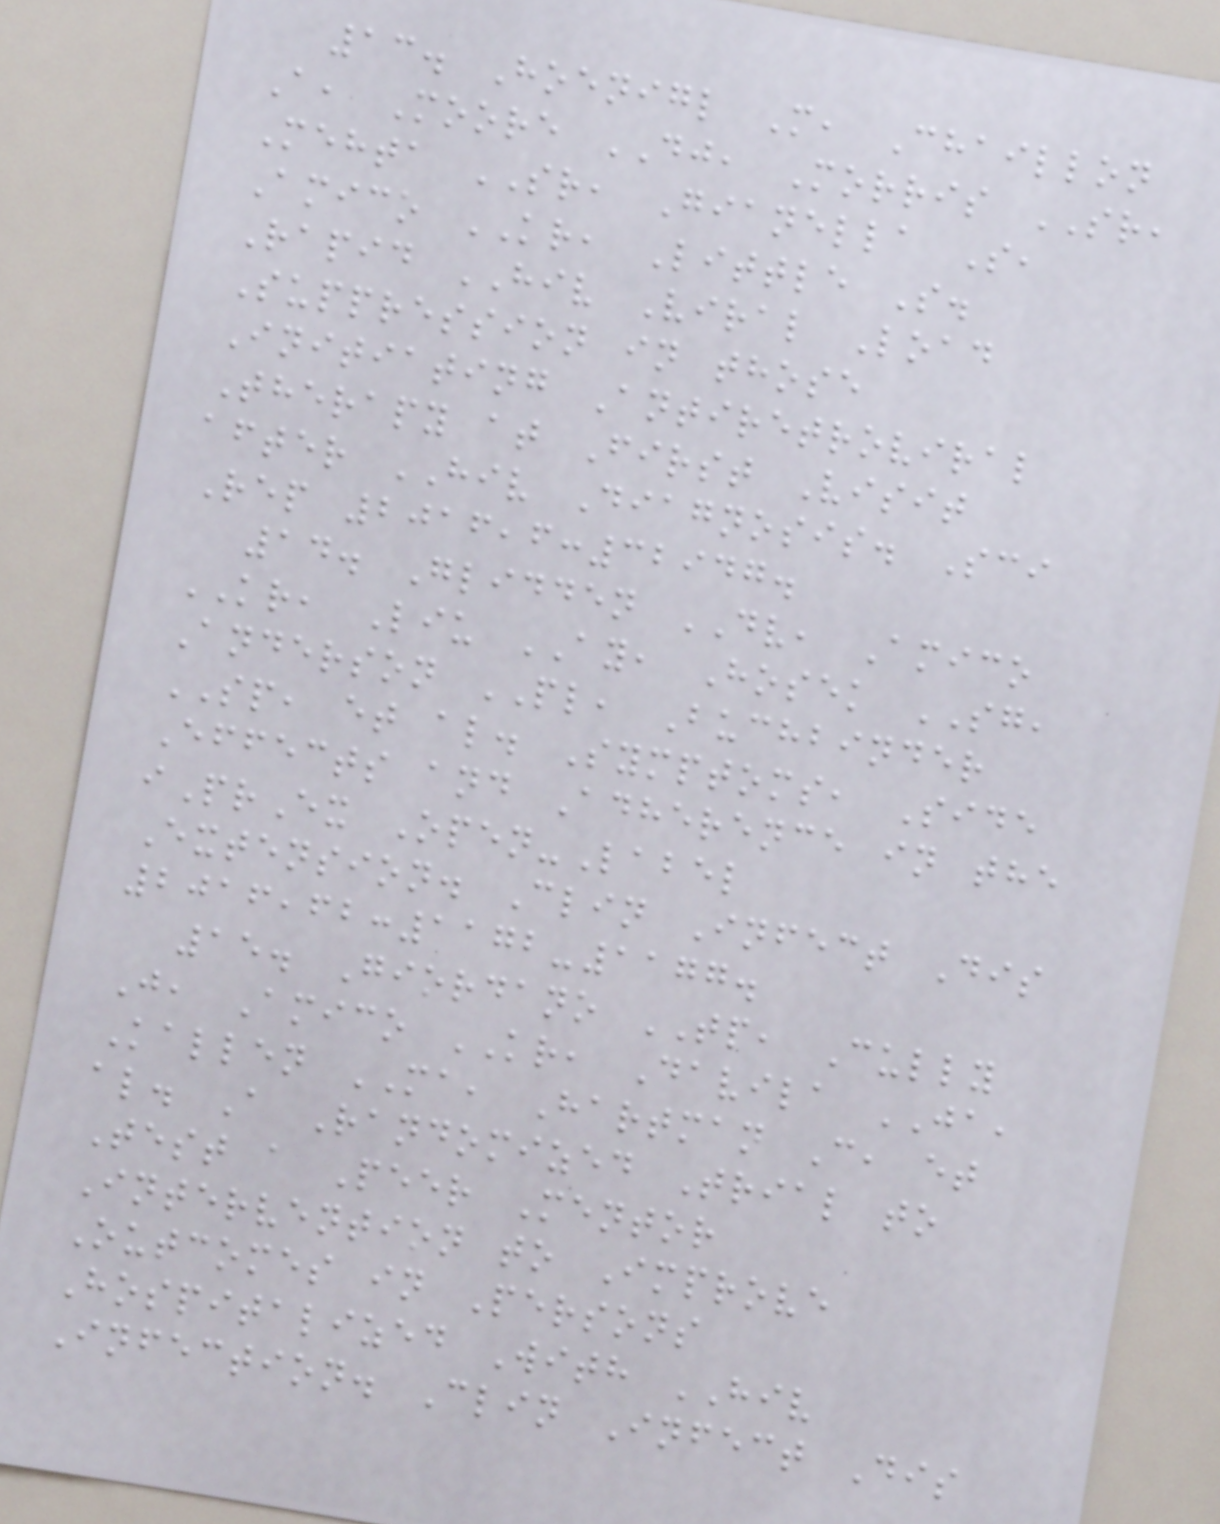13. Hoenigl M, Chaillon
A, Moore DJ, Morris SR,
Mehta SR, Gianella S,
Amico KR, Little S.
Rapid HIV Viral Load
Suppression in those
Initiating Antiretroviral
Therapy at First Visit
after HIV Diagnosis. Sci
Rep 2016,6:32947.
14. Glidden DV, Amico
KR, Liu AY, Hosek SG,
Anderson PL, Buchbinder
SP, et al. Symptoms, Side
Effects and Adherence in the
iPrEx Open-Label
Extension. Clin Infect Dis
2016,62:1172-1177.
15. Giordano TP, Cully
J, Amico KR, Davila JA,
Kallen MA, Hartman C, et
al. A Randomized Trial to
Test a Peer Mentor
Intervention to Improve
Outcomes in Persons
Hospitalized With HIV
Infection. Clin Infect Dis
